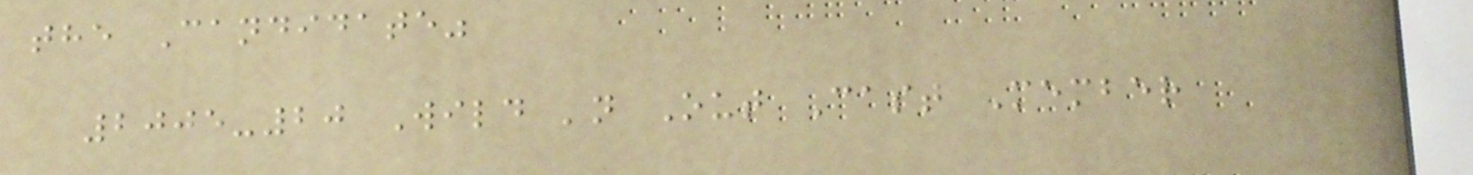the Candidate"
2005-20 Wild 'n Out Cast Member
